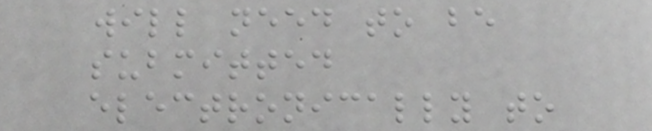will need to be
submitted
electronically to
